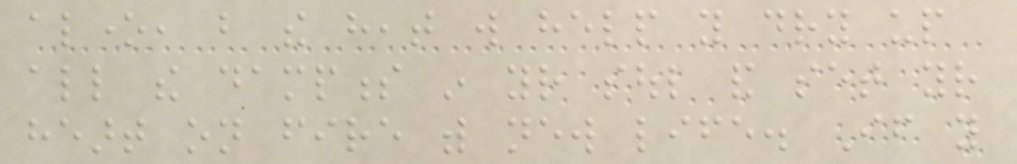alone, but the heat will help you dry up
all the dampness in your soul and set your
heart on fire with new life. If you
